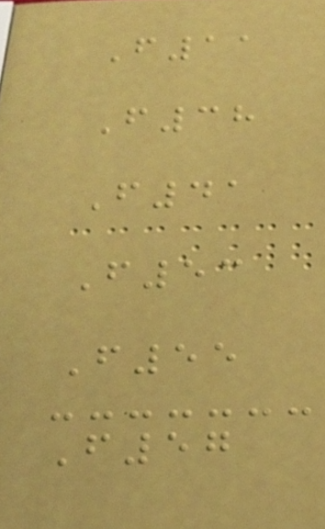F11
F38
F41
F53
F55
F57
